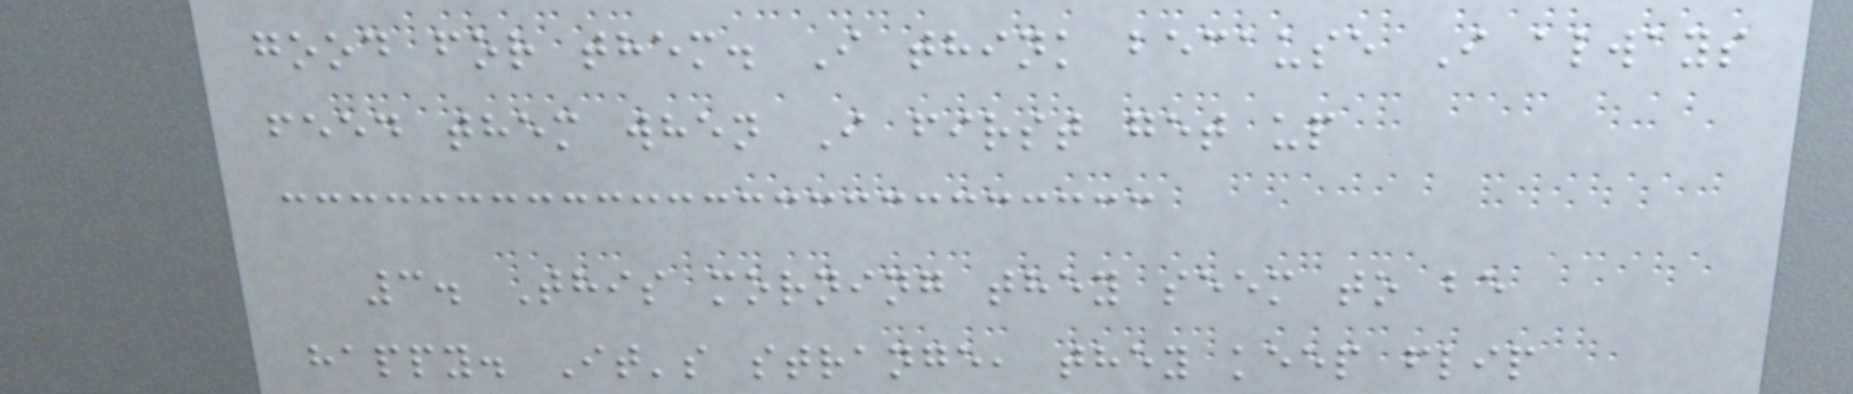good for them. I think because I always
feed them when I first get up
3. This morning they seem to be
happy. It's strange, they keep flip
